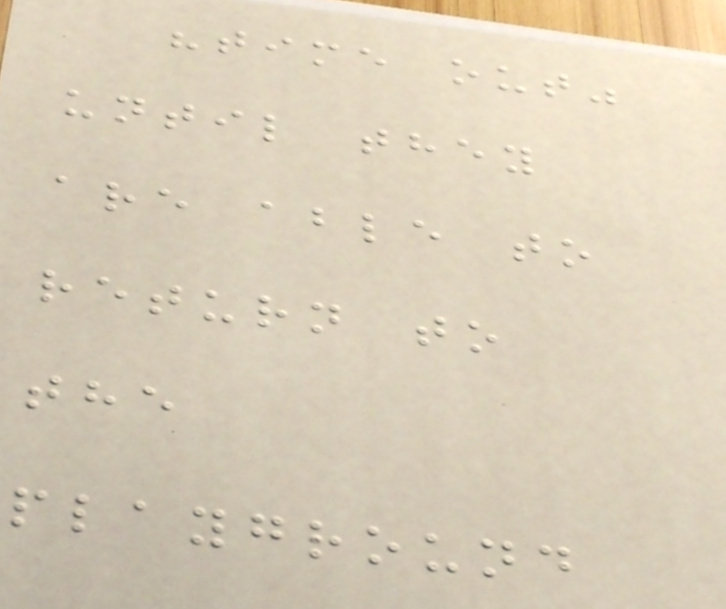"time out"
until they
are able to
return to
the
playground
